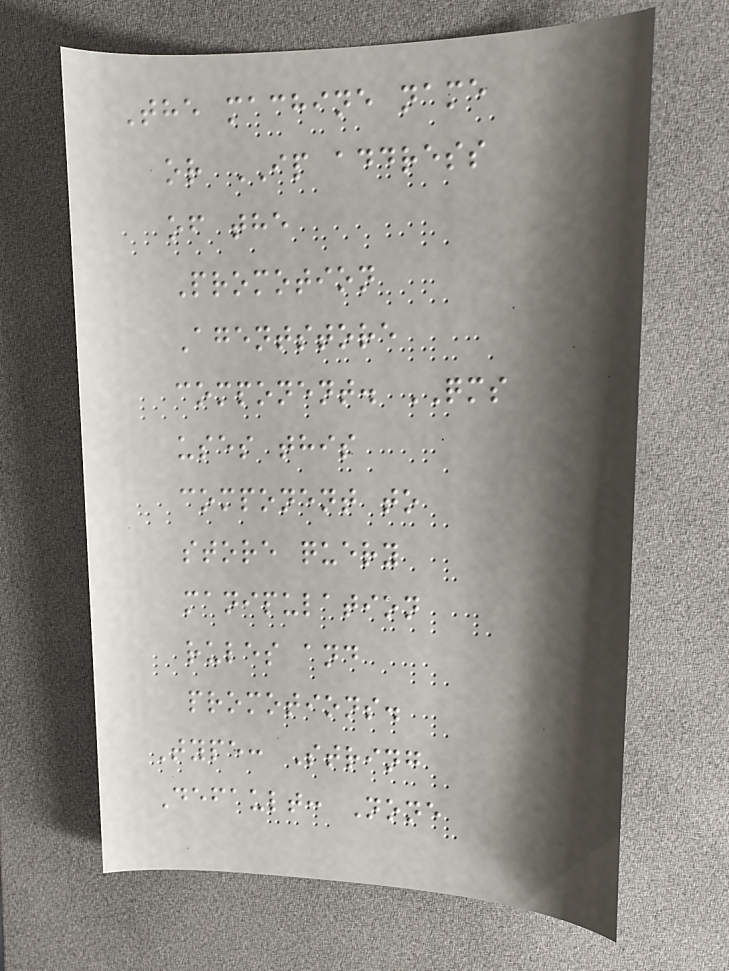The machine name
or IP address
of the
Promotion
Agentstore
component. QMS
uses this
component to
store query
manipulation
rules and
promotions.
Type: String
Default: None
